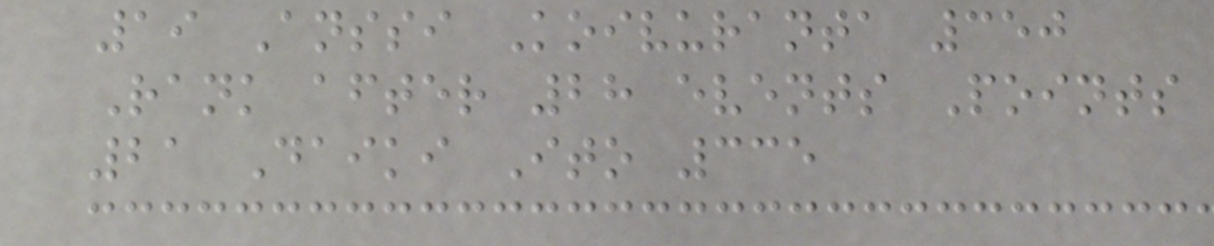19 Anssi Koivuranta 350
Rank after 28 events Points
21 Daiki Ito 335
